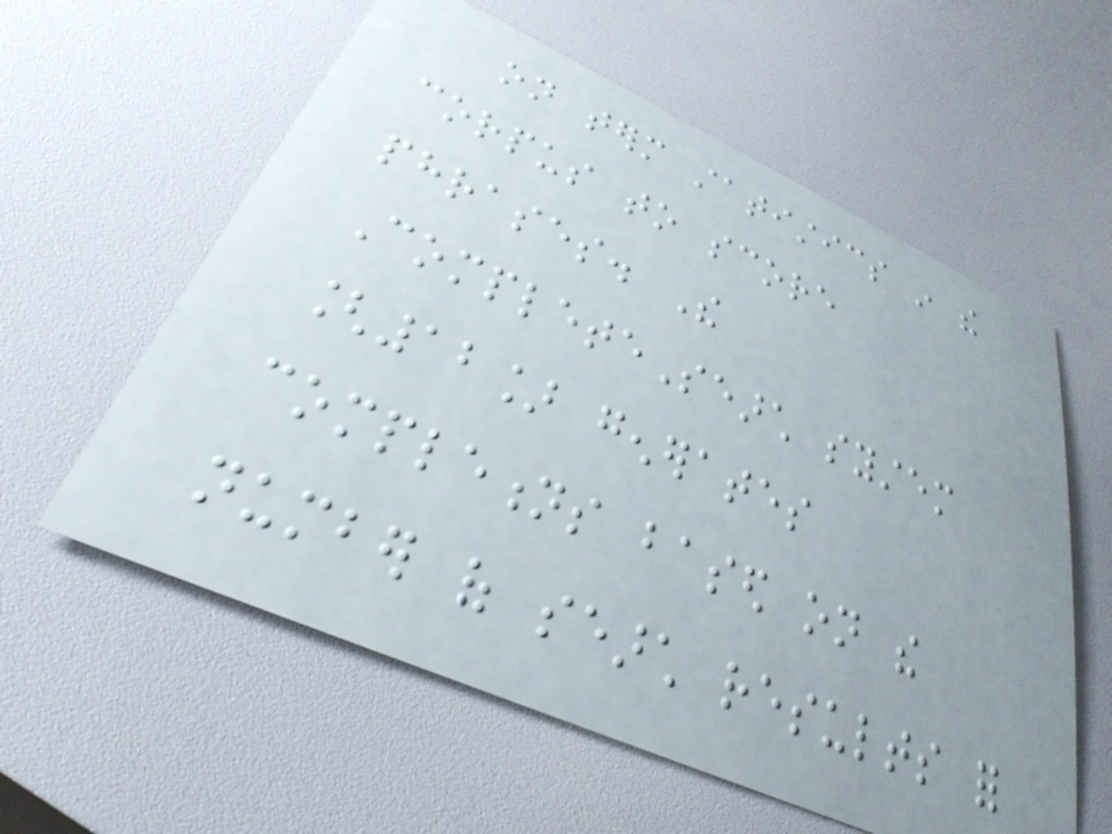on term statistics in the
corpus to score
phrases. The
CompleteSearch system
[12] generates
completions based on the
number of search results for
